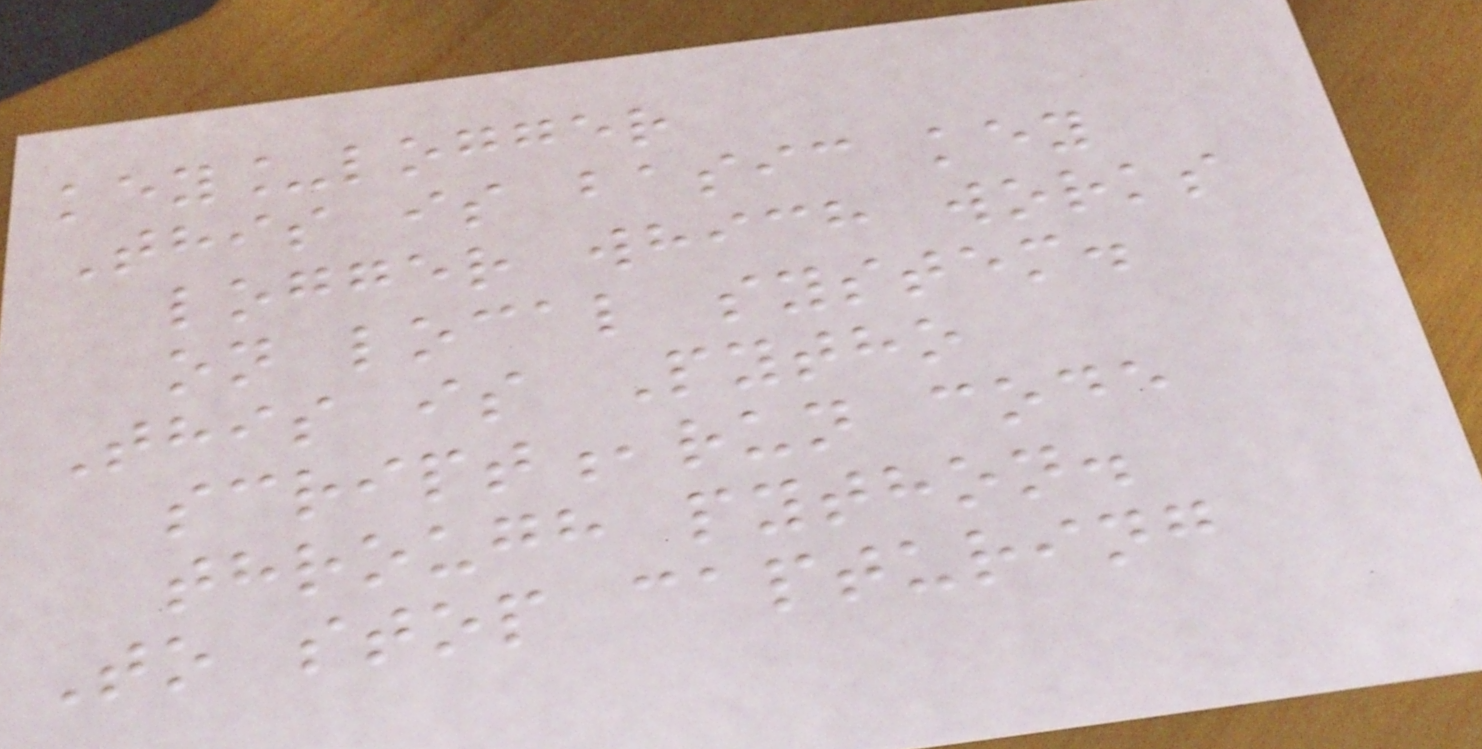key_logger
This is basic key
logger which works
on local system.
This is Pytho
script,run code
through python.
To stop capturing
